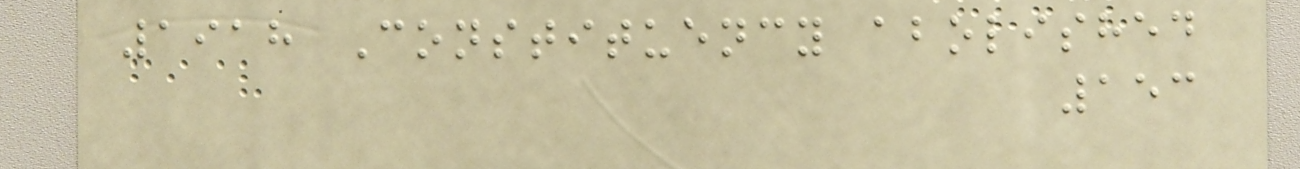1918 Constituency abolished
153
